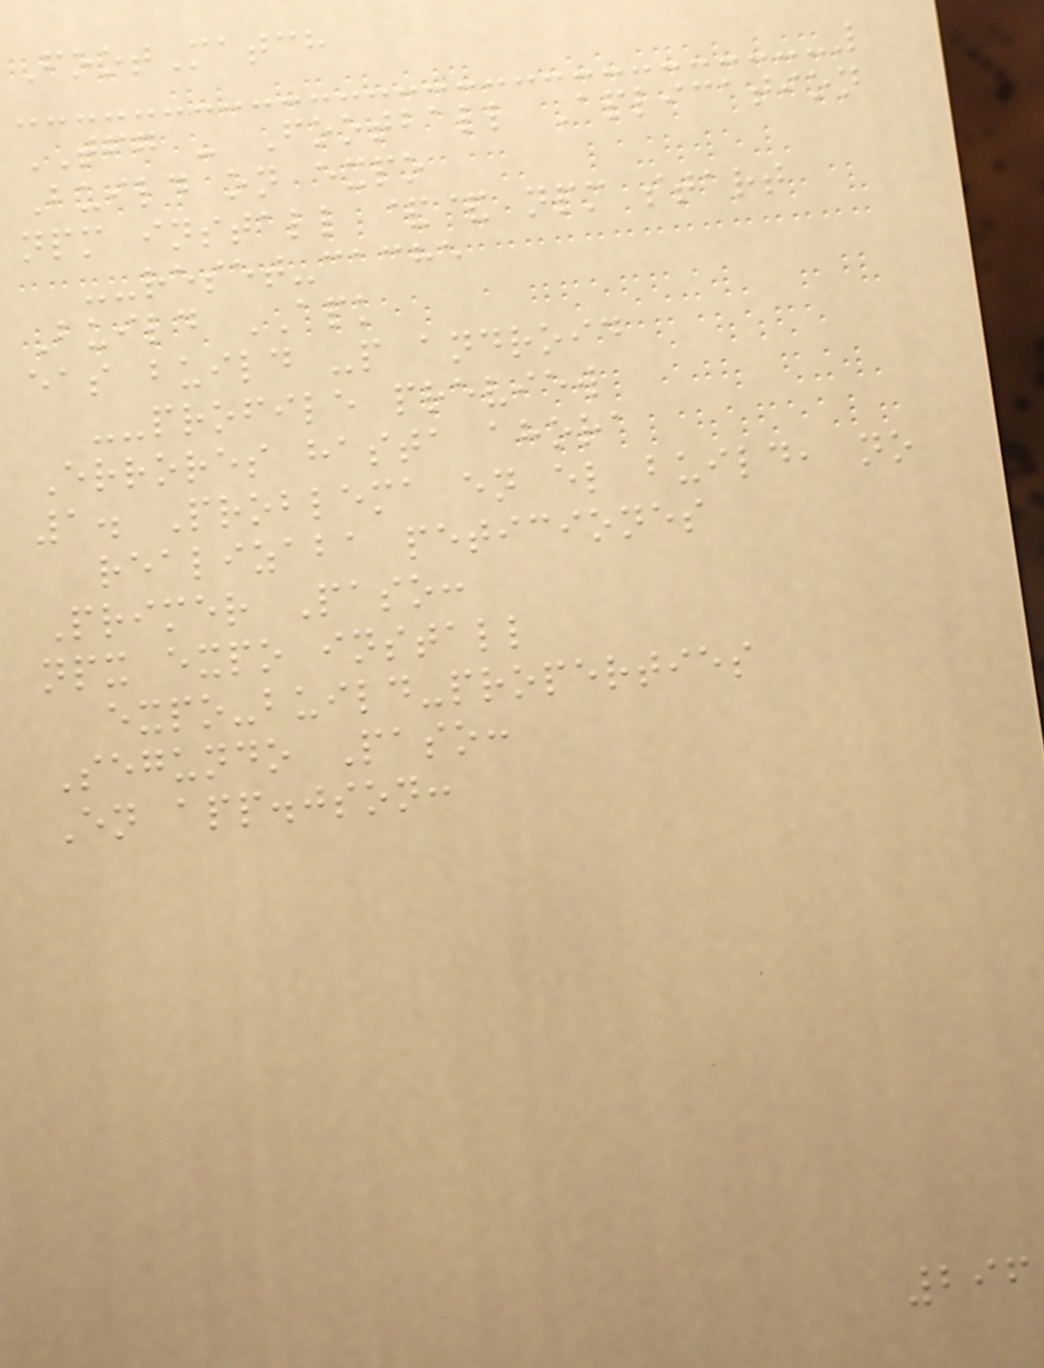FootMatch
TFG - Football Aplication
Build on expo
npm install && npm start
--reset-cache
Build APK
eas build -p android
--profile preview
Errores hasta ahora
1. Problema en el build, no
realizaba peticiones
Primer Paso:
npx expo install
expo-build-properties
Segundo Paso:
En app.json:
296
